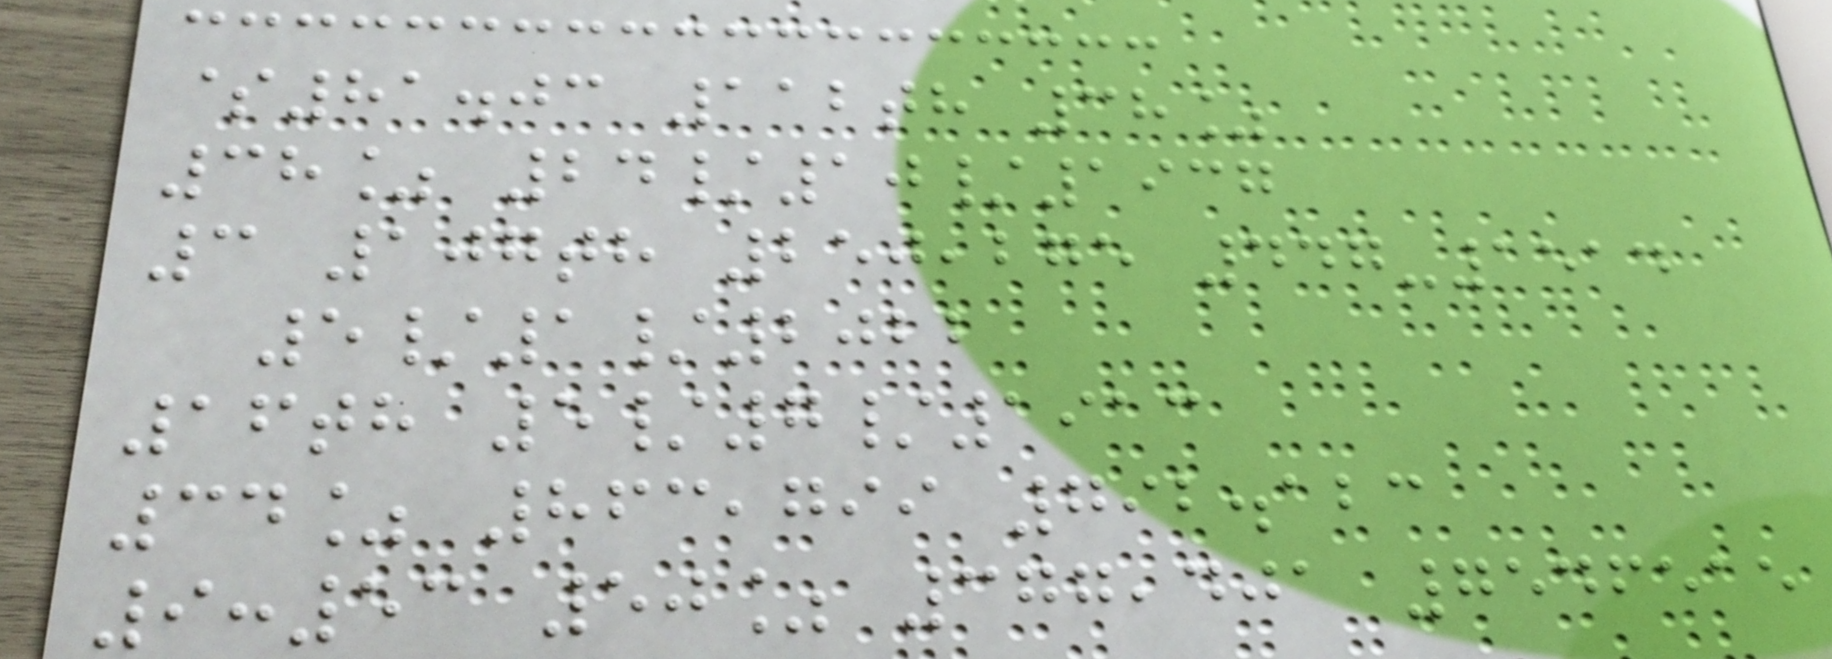$81.03 112th 38%
38% 24/10/1937
3 107th 250,275 447-1514
5/1/2022
16th 5/7/1913
34% 863,799 792.123
9:53 50% 377,401 7546515
